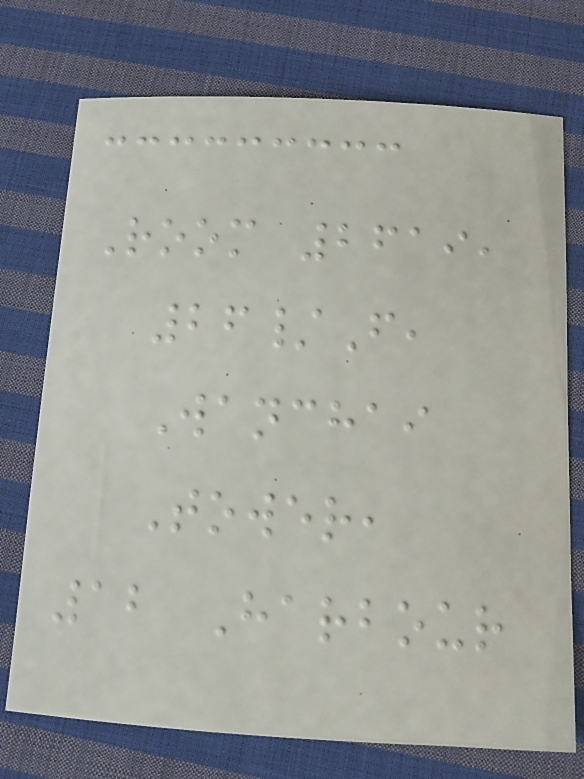Room 2619,
26/F,
Wanchai
Tower,
12 Harbour
